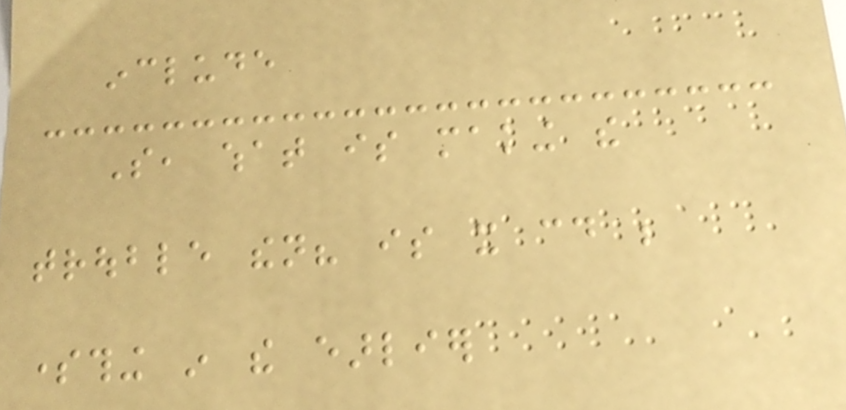include
So, what is making the
trouble then? is it could be
something in the earlier
